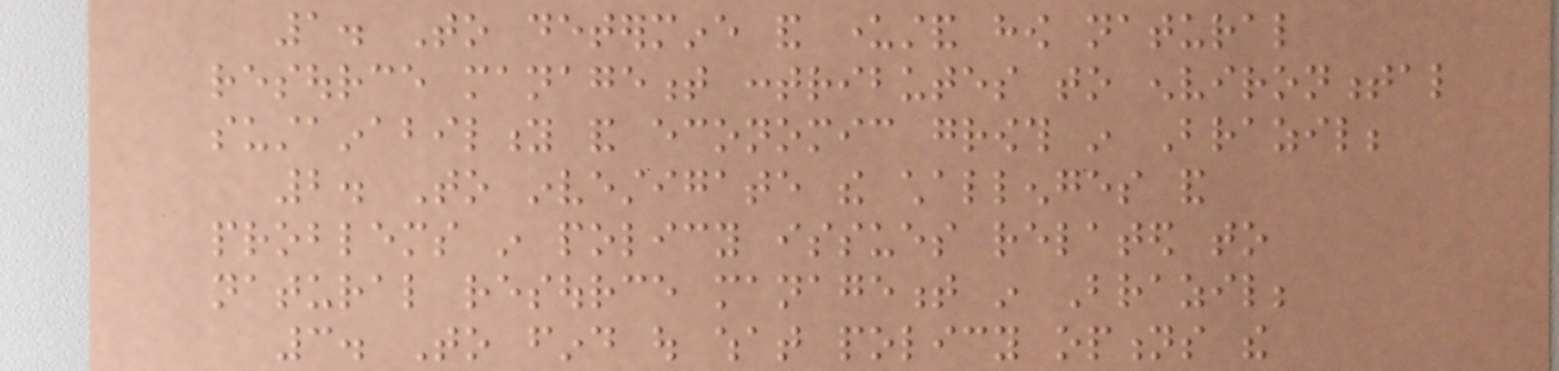1. To determine and understand how natural
resource management contributes to environmental
sustainability and economic growth in Brazil;
2. To investigate the challenges and
problems in policy issues related to
natural resource management in Brazil;
3. To find out what policy options the
